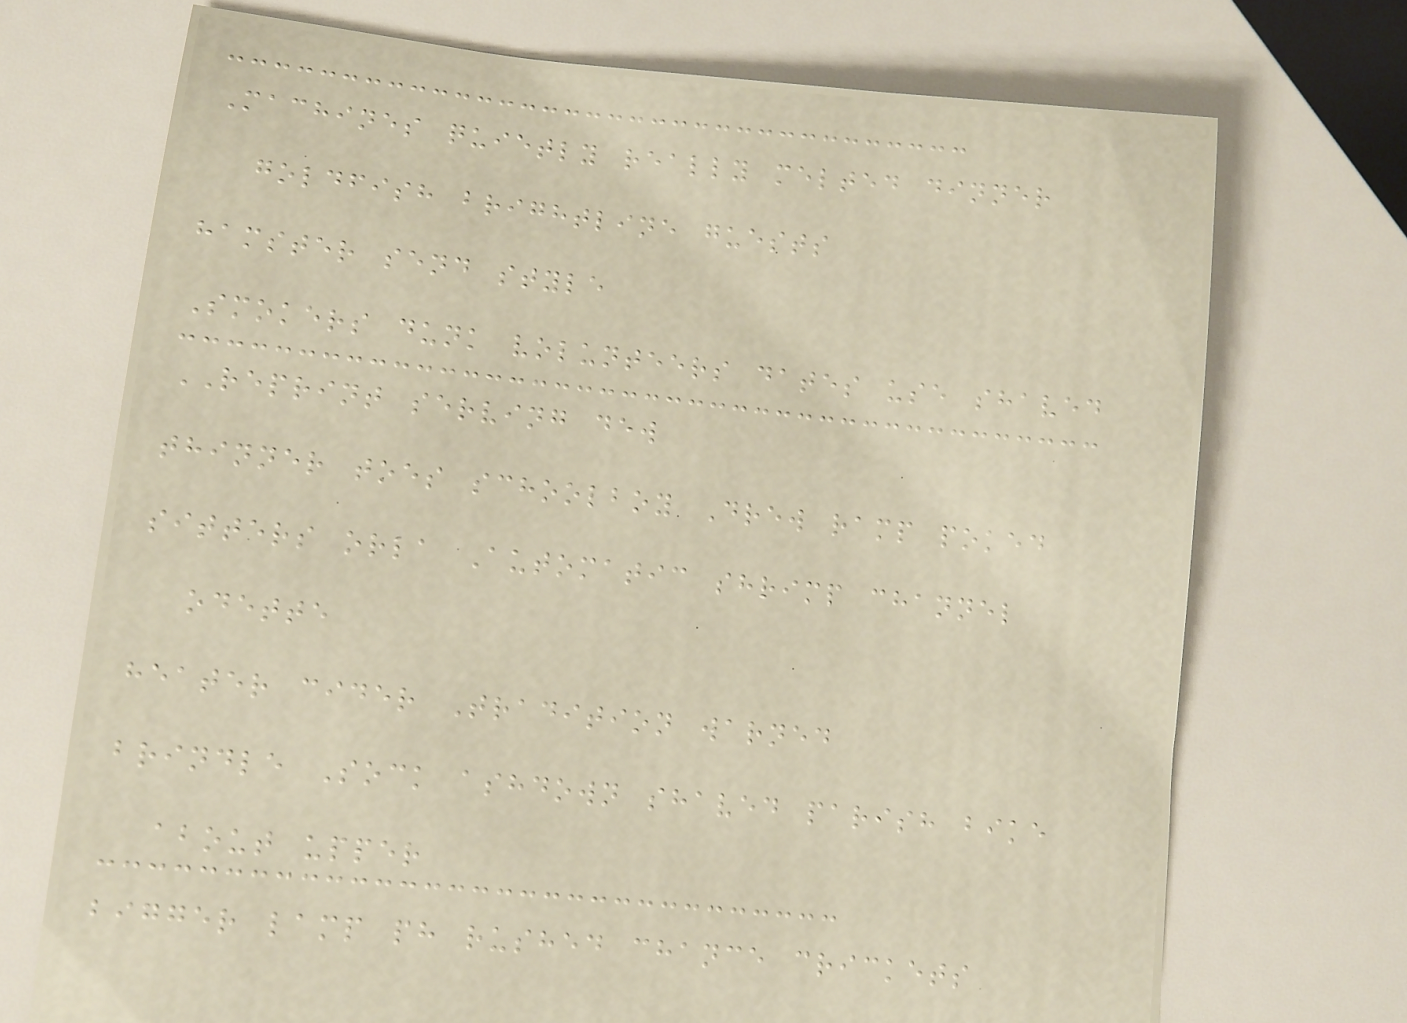Machines quietly really melted dinner
goldfish brightline guests
hamster send style
Smokers dunk volunteers dates use shaved
REPRINT serving dew
thinner toes schoolboy Drew ramp poked
sitters orla Automatic shrimp channel
odette
heater cider Tradition warned
brindle Sock ashdown shaved parish bike
about upper
bigger lamp ph rushed chance crickets
